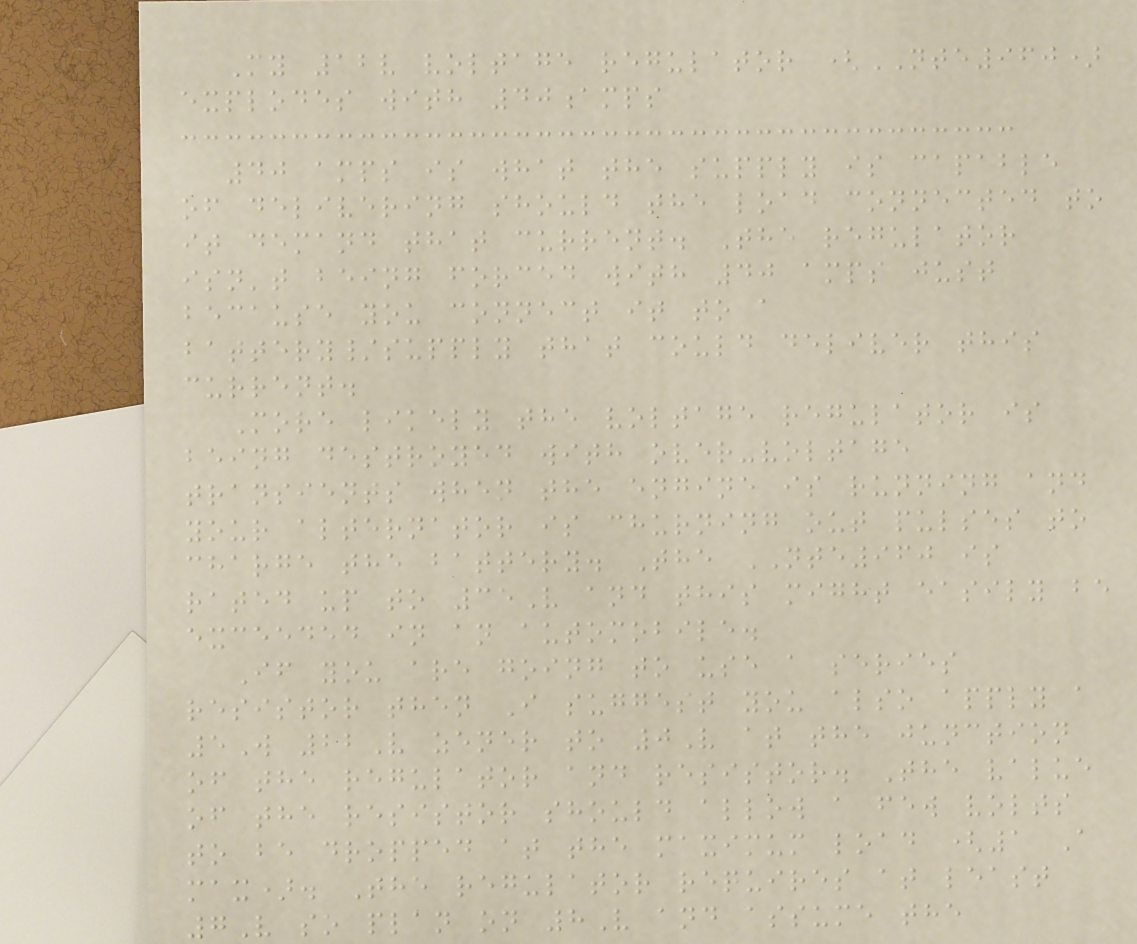My 12v voltage regulator (NTE960)
explodes with 40amps
40 amps is what the supply is capable
of delivering should the load connected to
it demand that current. The regulator
isn't being forced with 40 amps just
because you connect it to a
battery/supply that could deliver this
current.
More likely the voltage regulator is
being destroyed with over-voltage
transients when the engine is running and
your alternator is churning out pulses to
charge the battery. The NTE960 is
rated up to 35V and this might easily be
exceeded in an automobile.
If you are going to use a series
resistor then I suggest you also apply a
5W 22V zener to 0V at the junction
of the regulator and resistor. The value
of the resistor should allow a few volts
to be dropped at the maximum load (1 A
max). The regulator requires at least
7V so plan on 8V and assume the
